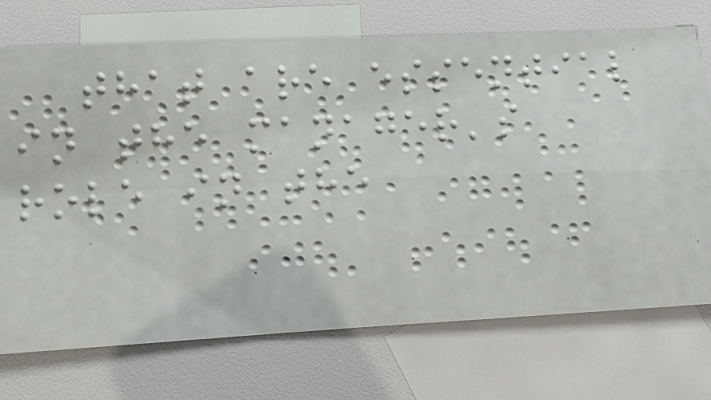that are essential
in the manager's
role in the
